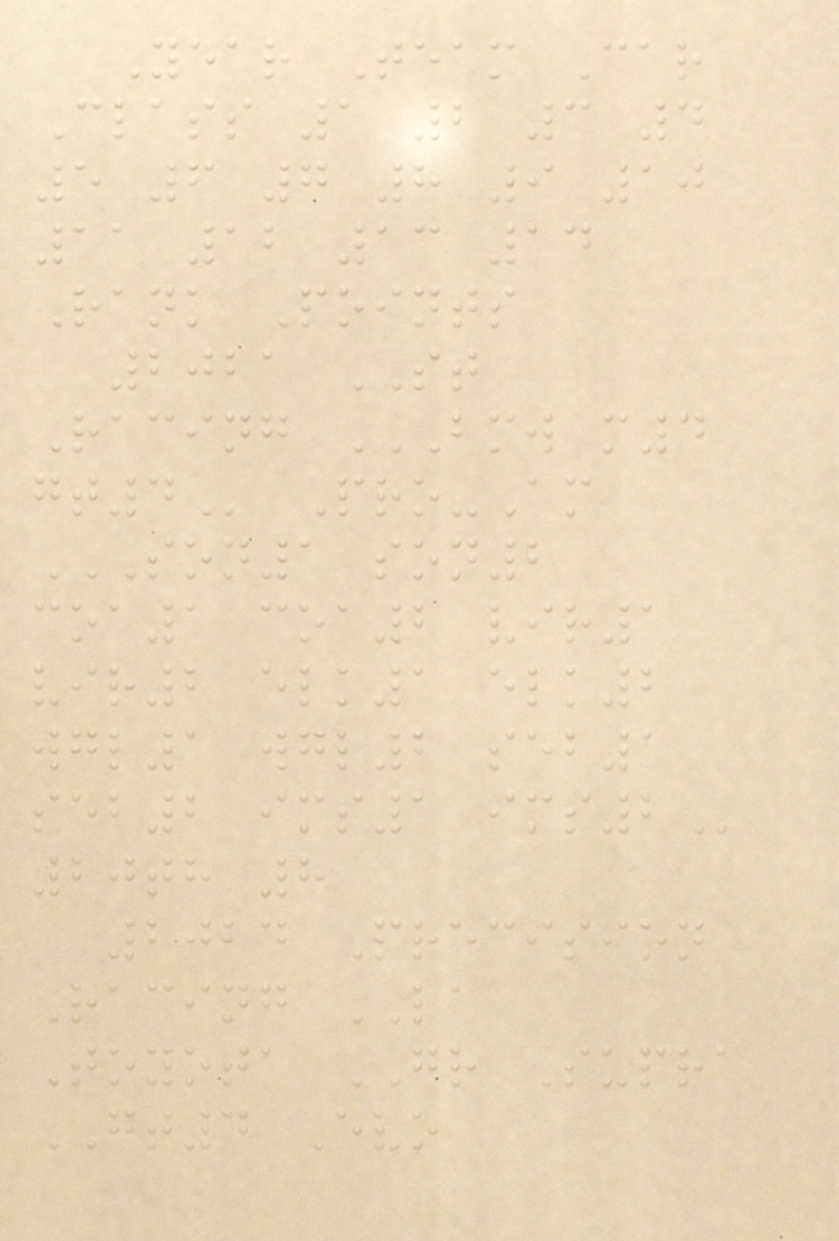Year Team Car
Class 1 2 3 4
5 6 7 8 9 10
11 12 13 14
Rank Points
2021 ST
Racing BMW M4
GT4 Pro-Am
SON1 SON2
COA1 COA2 VIR1
VIR2 ELK1 ELK2
WGL1 WGL2 SEB1
SEB2 IMS1 IMS2
20th 8
2024 Precision
Racing LA
Toyota GR Supra
GT4 Evo
